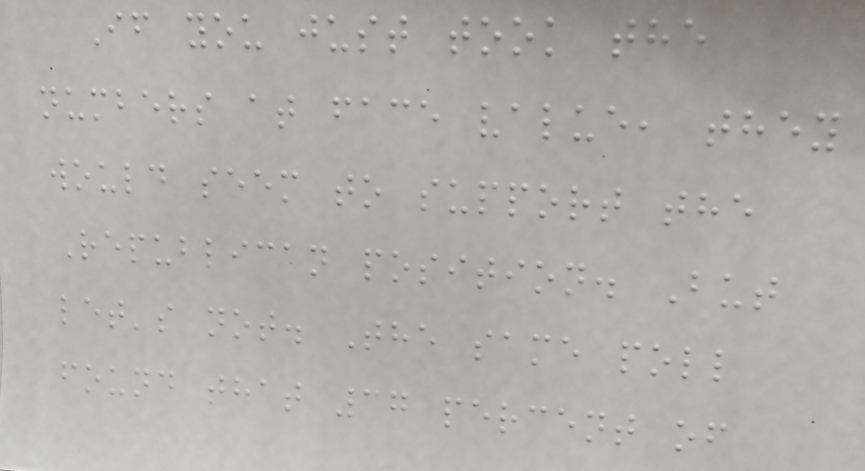If you just took the
numbers at face value, they
would seem to support the
Republican position. But
let's not. The same poll
found that 37 percent of
